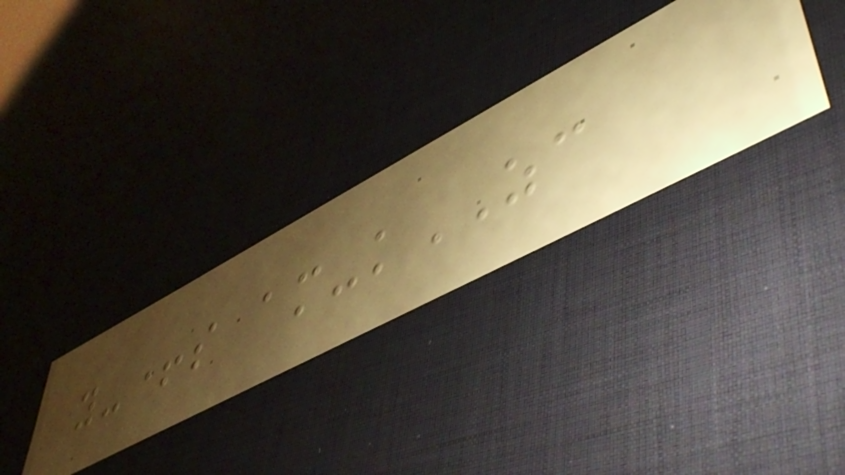y-+s am-kZC
